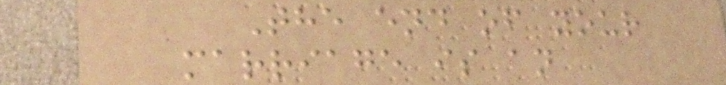The end of your
marriage is an
